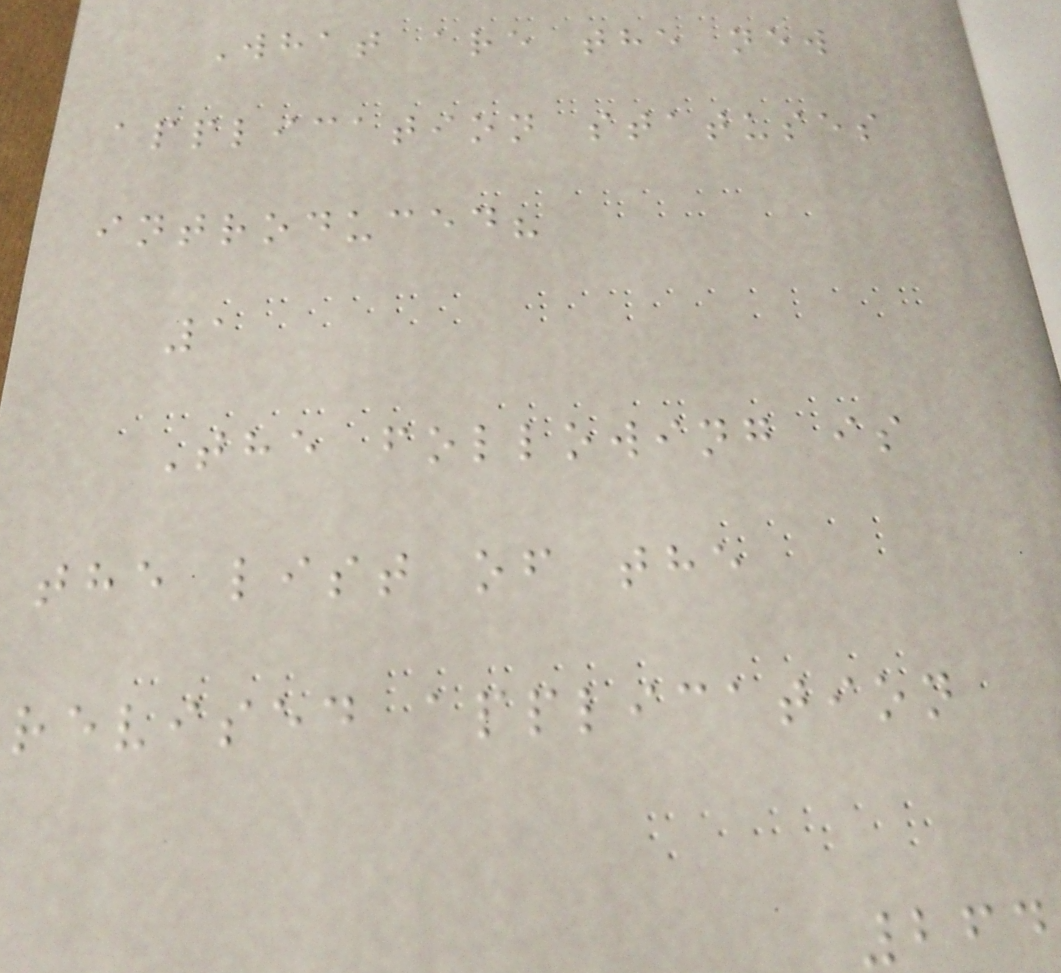What are the new
application statuses
introduced?
1
The following is
the list of the
revised application
264
